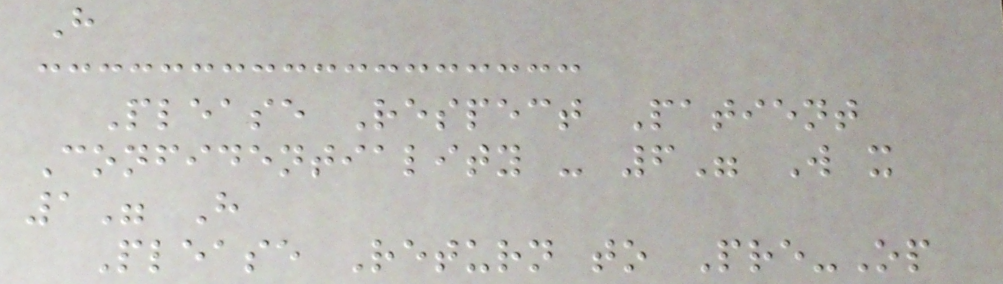H
Please Respect Patient
Confidentiality - 6" W x
1" H
Please Return to Pre-Op
